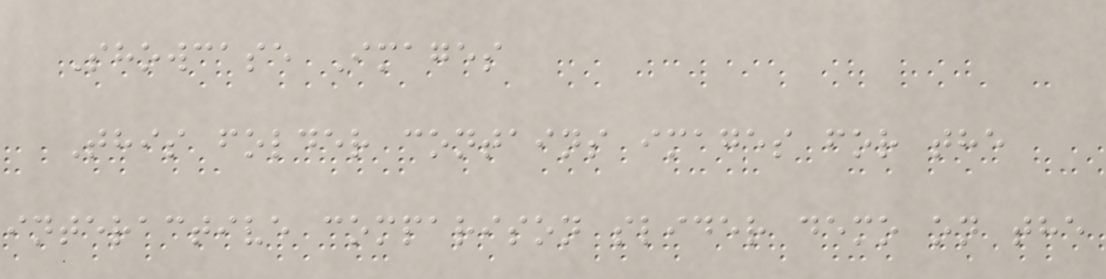Showcase Images
This folder contains images for the
interactive comparison slider demo on the
